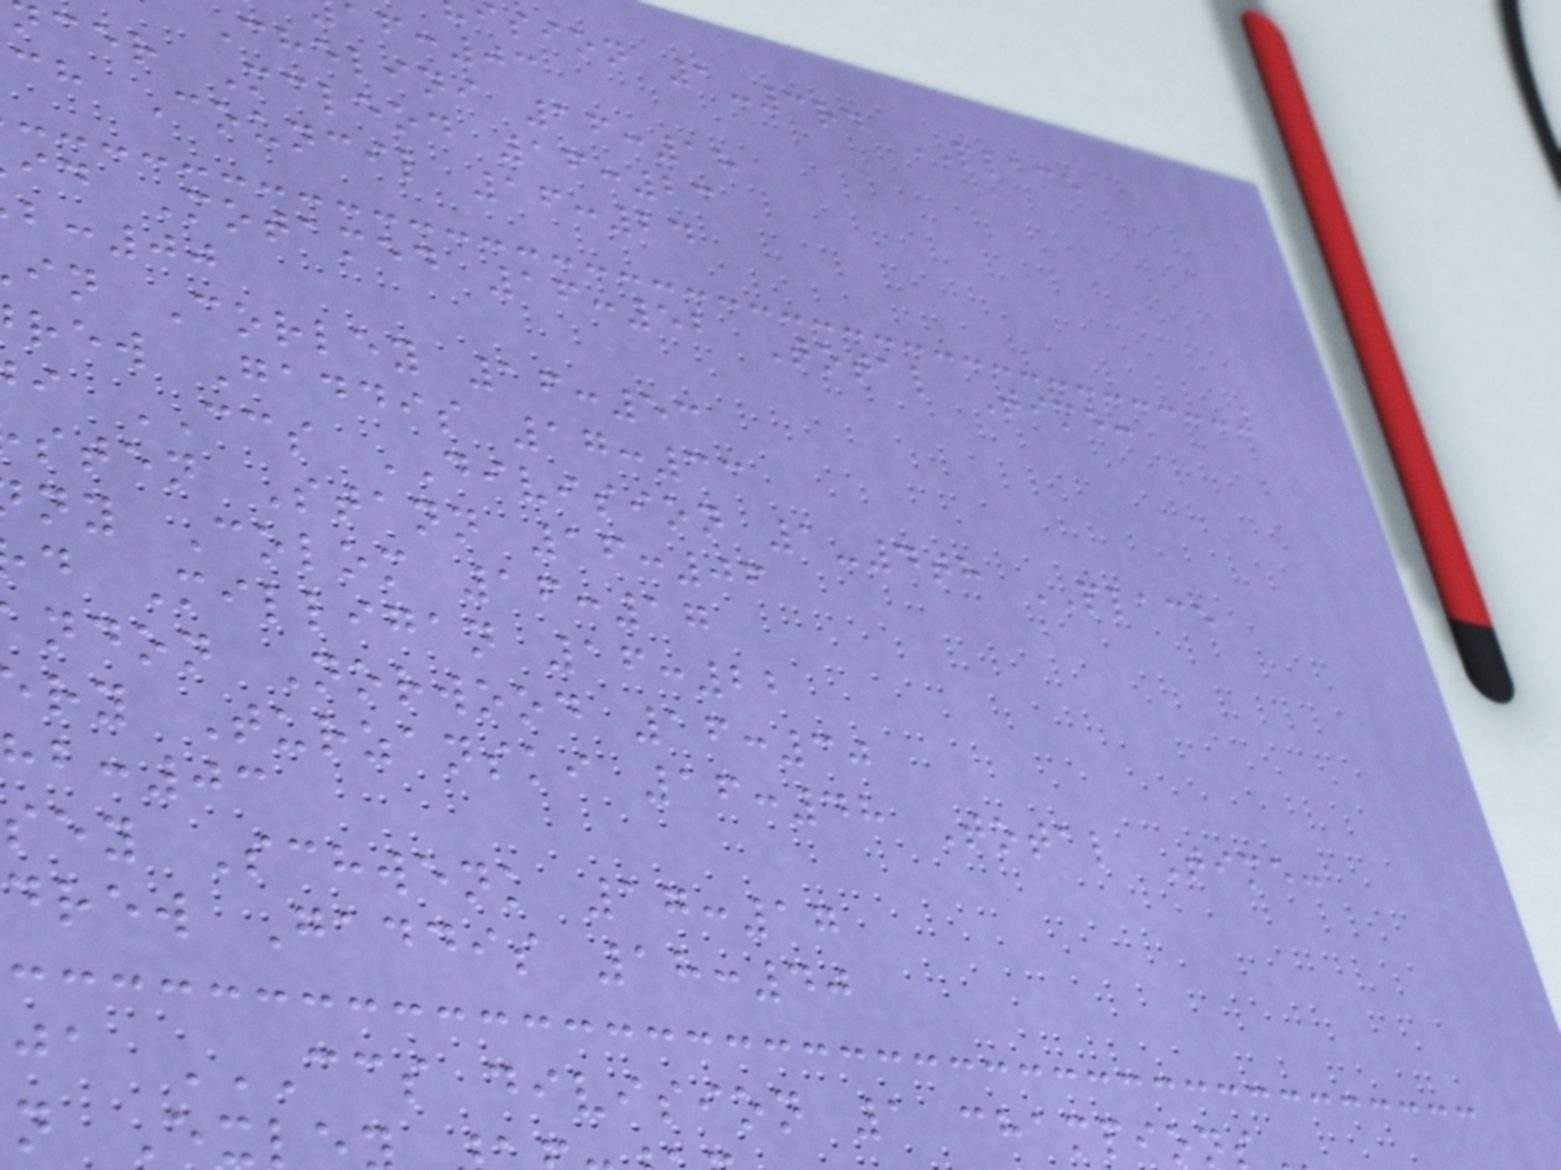sion 1-3rd PLACE
Chelini 16:18
cer Mcleod 16:23
ch Council 16:24
id Motamed 16:52 Total Time:
:00
in Corley 16:53
rew Gaddis 17:33
i CCS DIVISION 1-4th PLACE
sten Stann 16:06
ny Colom 16:17
d Milligan 16:22
ndon Norwood 16:30
ry Turzanski 16:48 Total Time:
:03
sey Schwenk 17:17
drew Gaddis 18:40
n Exl
